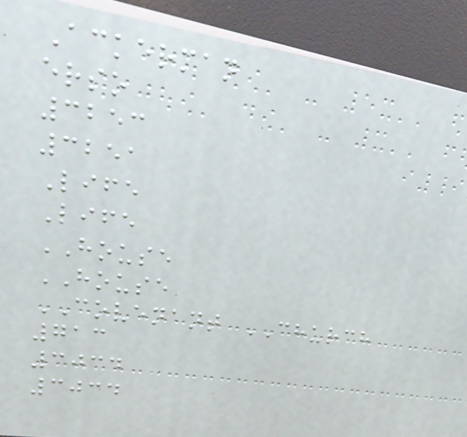Ackerman
erso
3253
3251
Life
Life
HOUSE
HOUSE
COVENANT CHURCH
713
3034
3034
